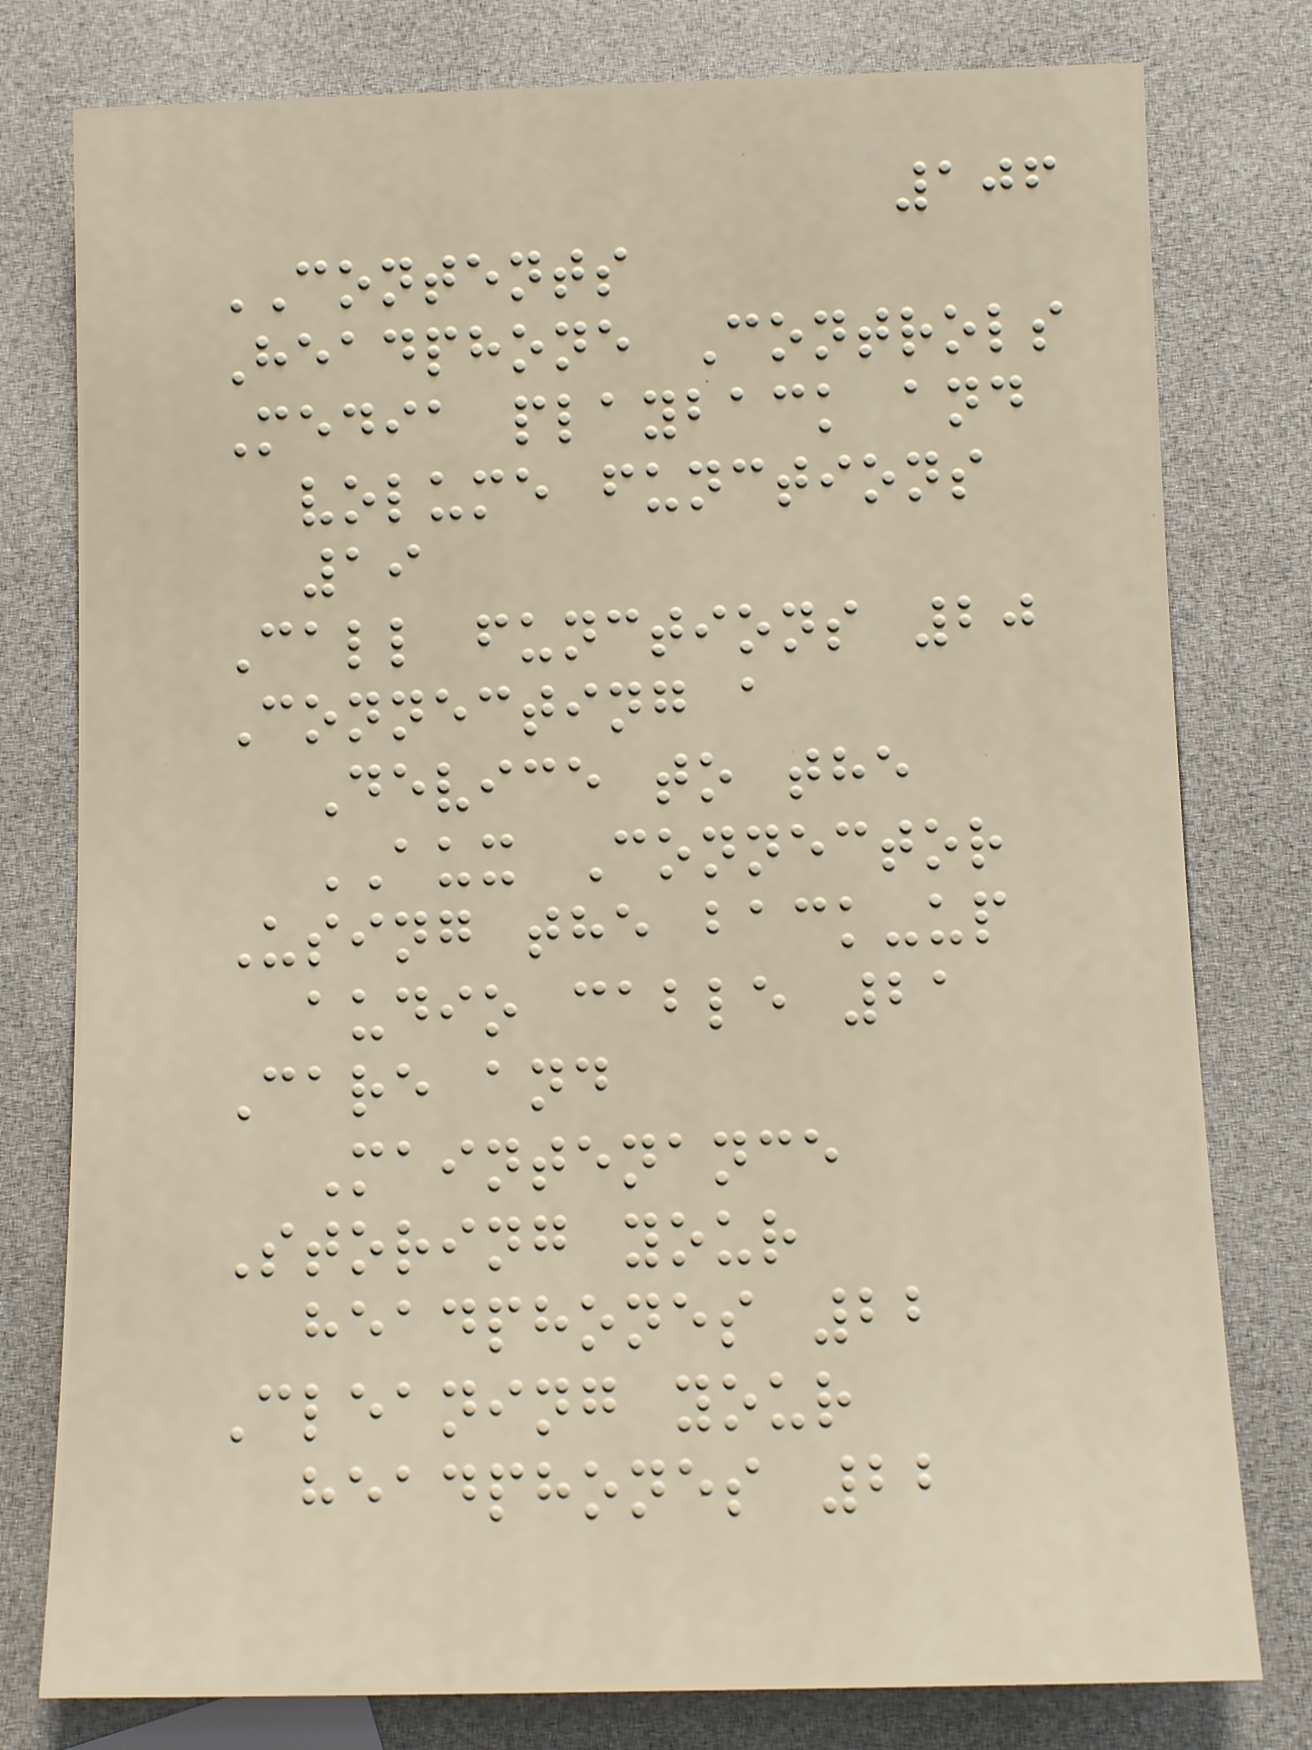106
CONTENTS
Headphone Controls
Media playback and
volume functions
19
Call functions 20
Connecting a
Device to the
AUX Connector
Using the back-up
audio cable 21
Care and
Maintenance
Storing your
headphones 22
Cleaning your
headphones 22
